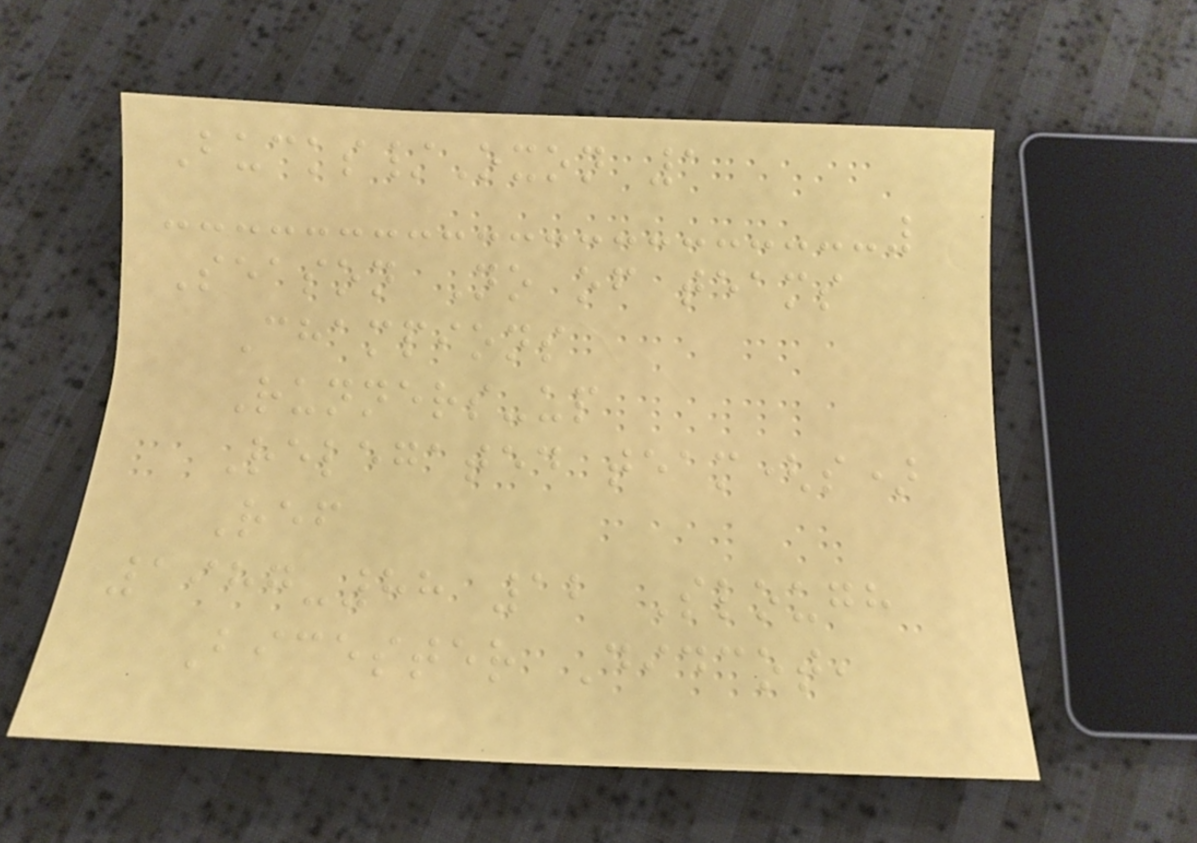Bucks/Oxon 1
Season No of teams
Champions
Runners-up
Relegated team(s)
Ref
1987-88 12 Slough
Bicester Didcot,
